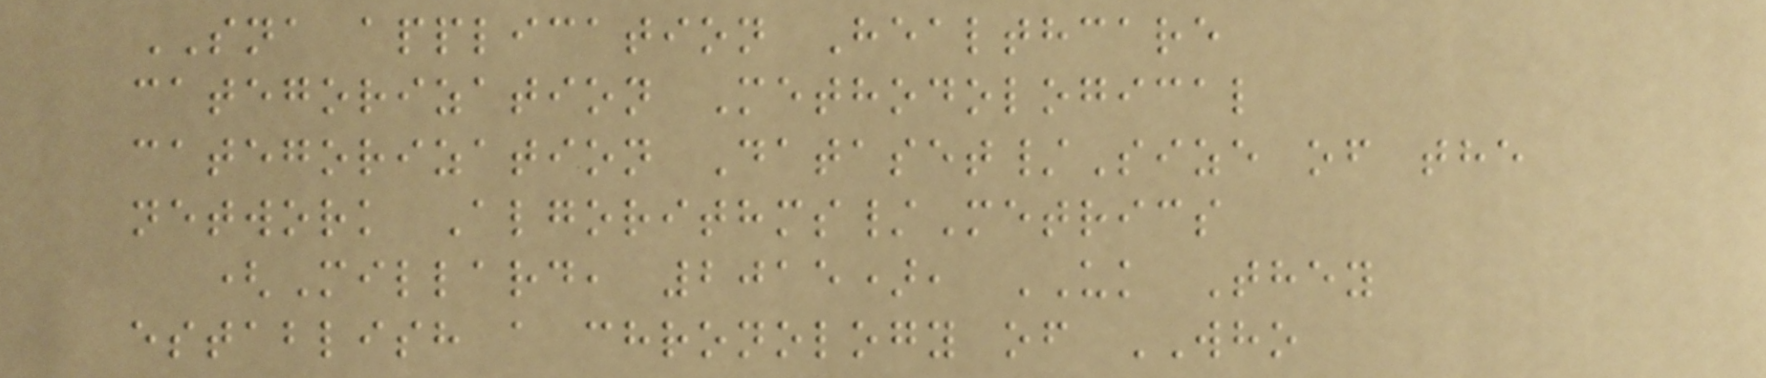SNA application Healthcare
categorization Methodological
categorization Dataset/Size of the
network Algorithms/Metrics
(Millard, 2015), UK They
establish a chronology of WHO
